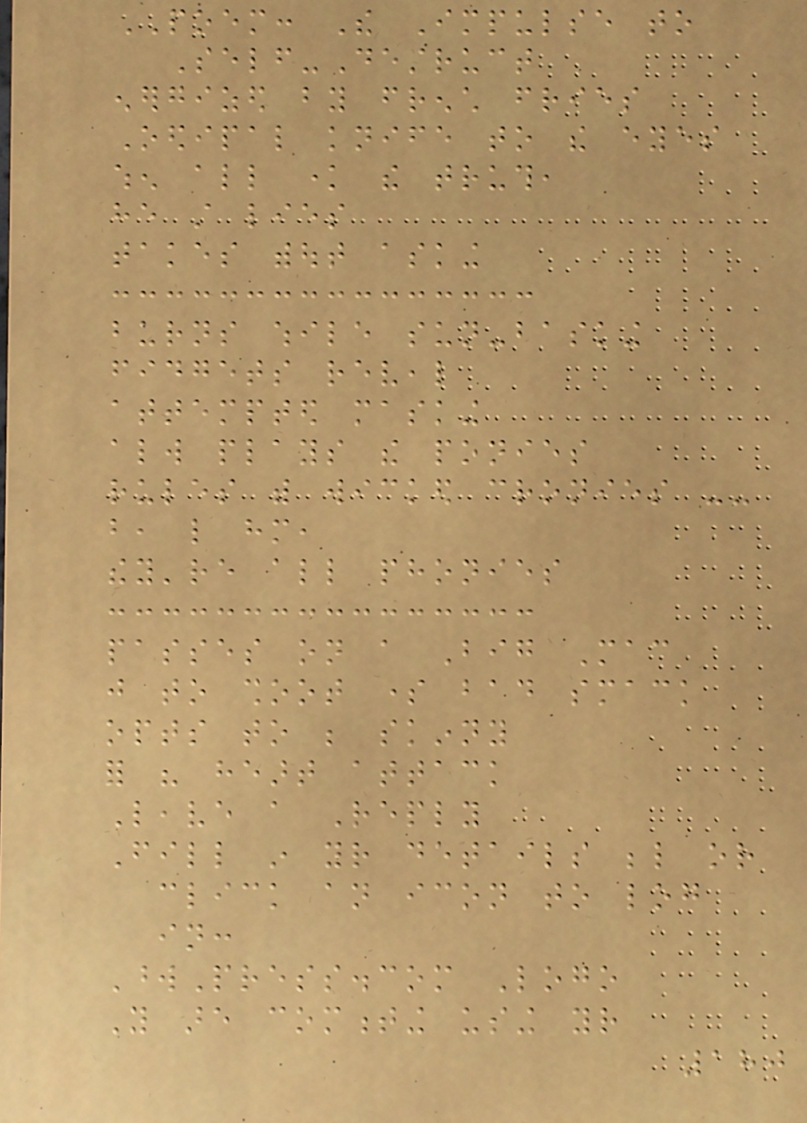POEM: The Impulse to
Self-Destruct
energized by french fries
Oedipal knife to the eyes
when all know the truth,
he still lies
takes without asking
burns while sun-basking
fidgets reveal
attempted masking
always plays the ponies
rules with wicked cronies --
but, like him,
they're all phonies
passes on a Big Mac
just to shoot some bad smack
opts to be skinny
for his heart attack
Leave a Reply
Fill in your details below or
click an icon to log
in:
WordPress.com Logo
You are commenting using your
180
